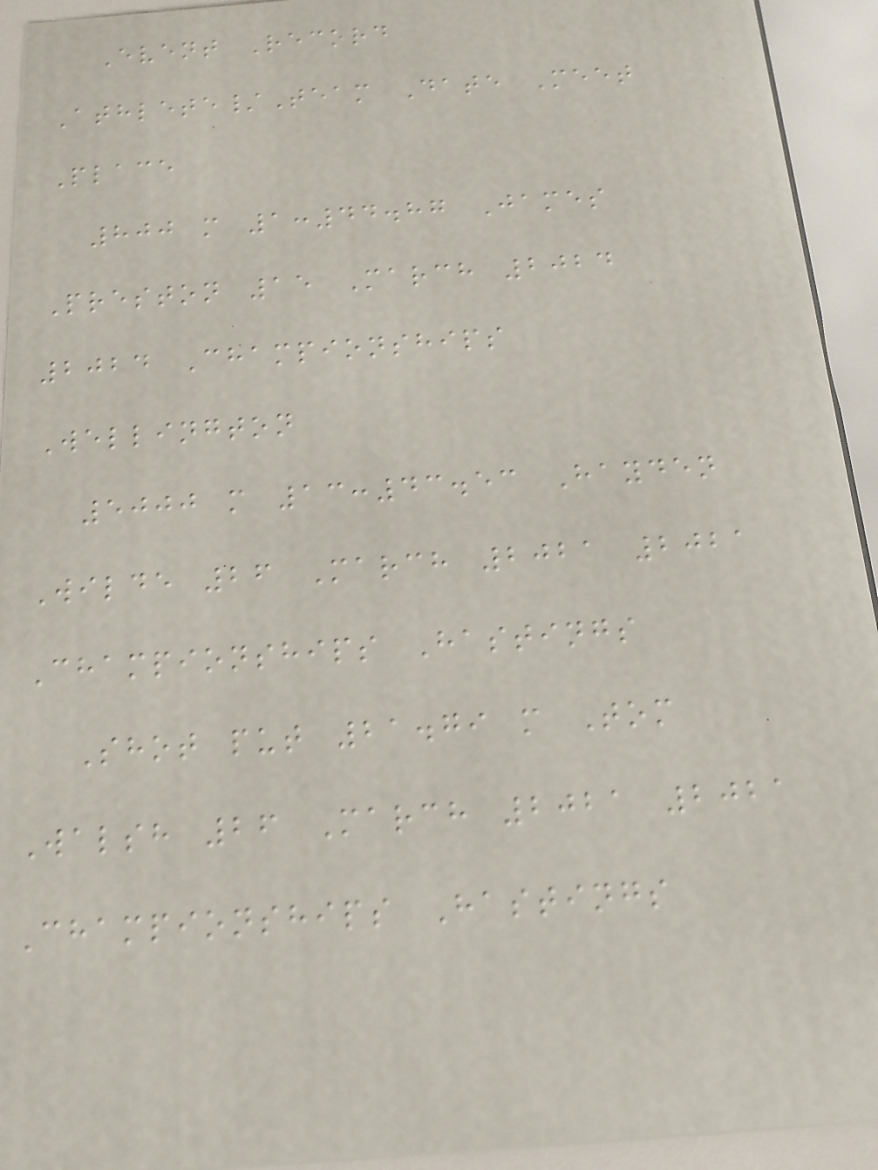Event Record
Athlete/Team Date Meet
Place
800 m 1:44.87 James
Preston 15 March 2024
2024 Championships
Wellington
5000 m 13:43.53 Hayden
Wilde 26 March 2021 2021
Championships Hastings
Shot put 21.79 m Tom
Walsh 26 March 2021 2021
Championships Hastings
